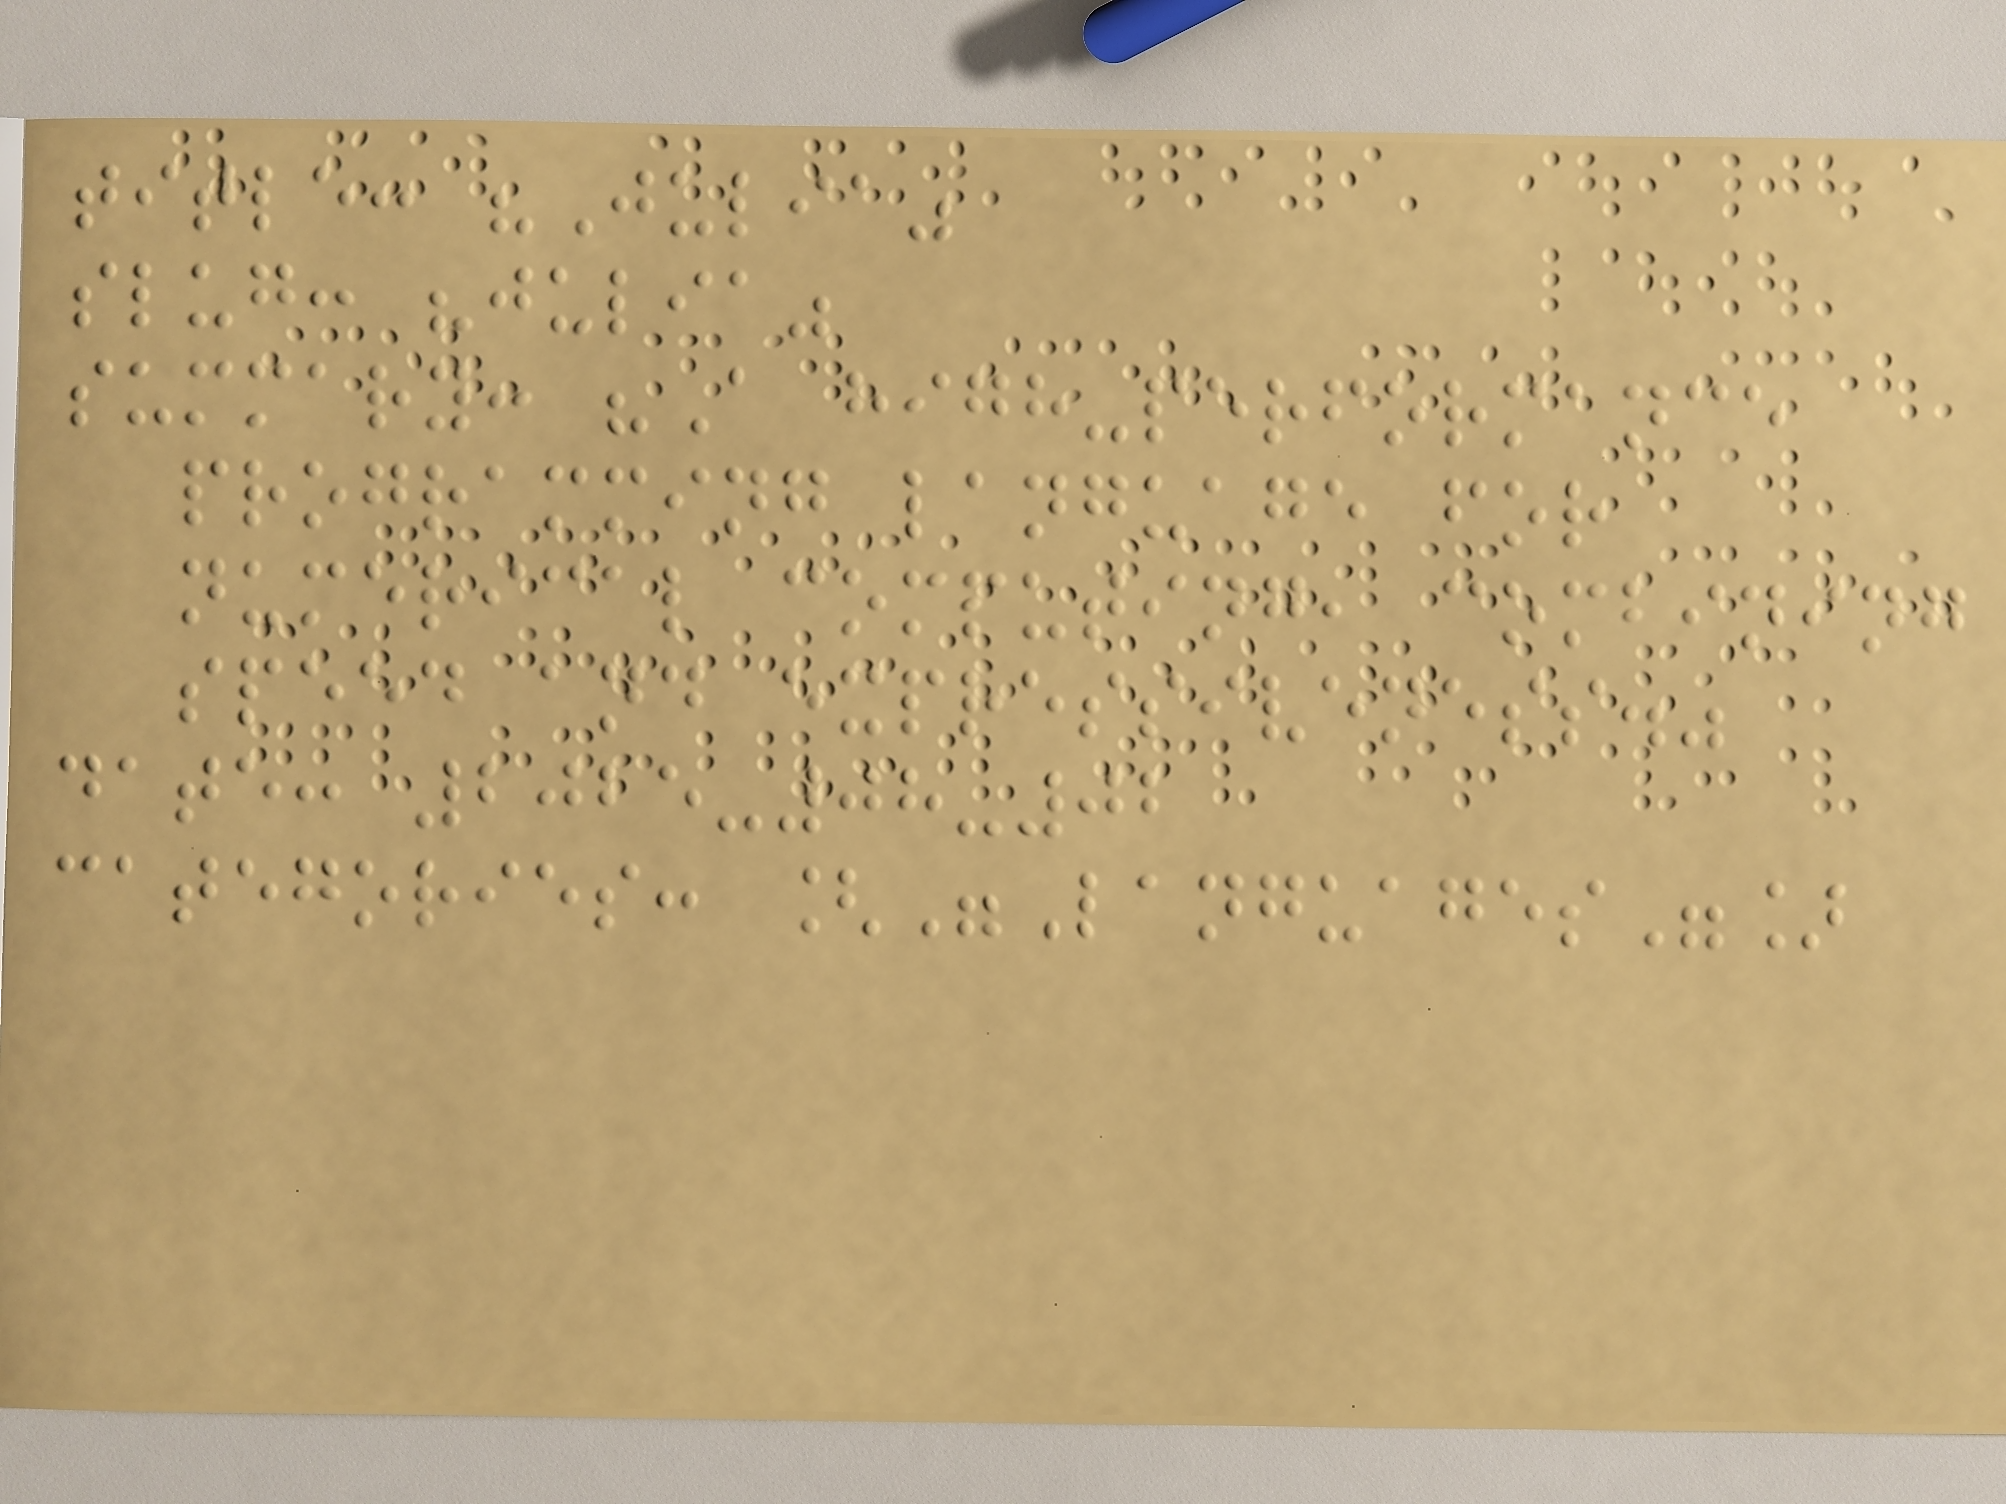title: "Julia"
slug: "julia"
summary: "A high-performance
programming language for
numerical computing, combining
speed and expressiveness."
date: 2025-08-02
categories: ["Languages"]
